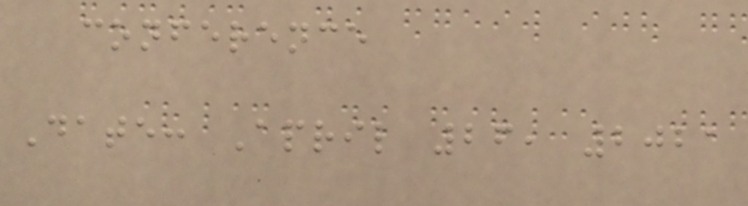conference
Date: April 26, 2021
